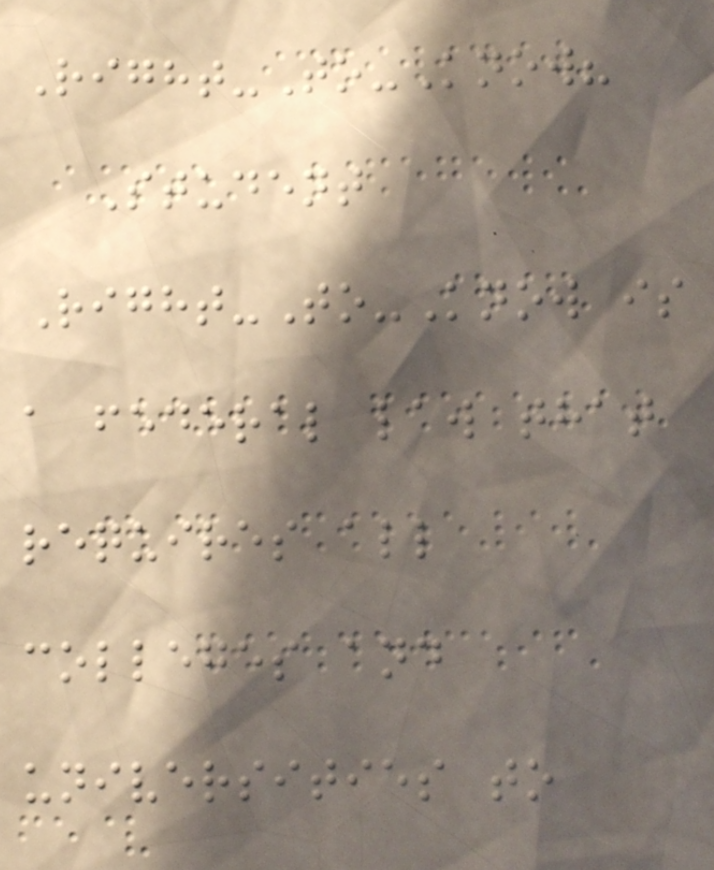Right-To-Know?
Student
Right-To-Know is
a federal law that
requires all
colleges and
universities to
